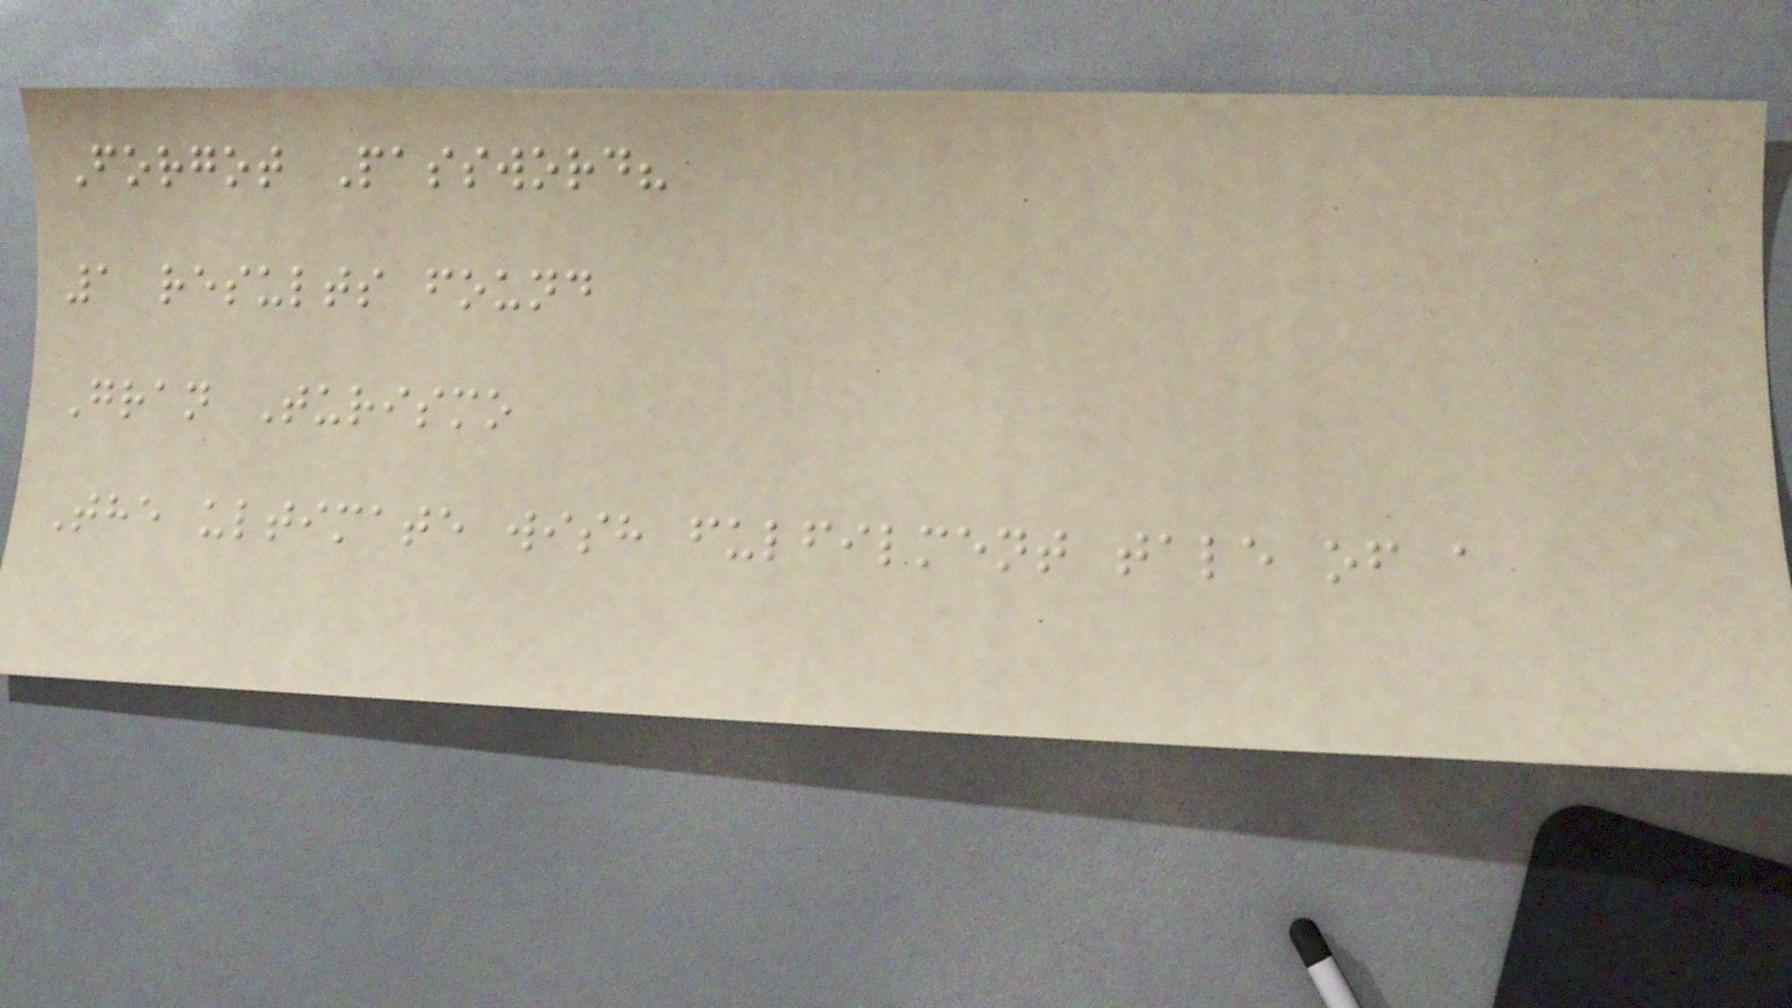Forgot Password?
1 results found
Gran Turismo
The ultimate wish fulfilment tale of a
